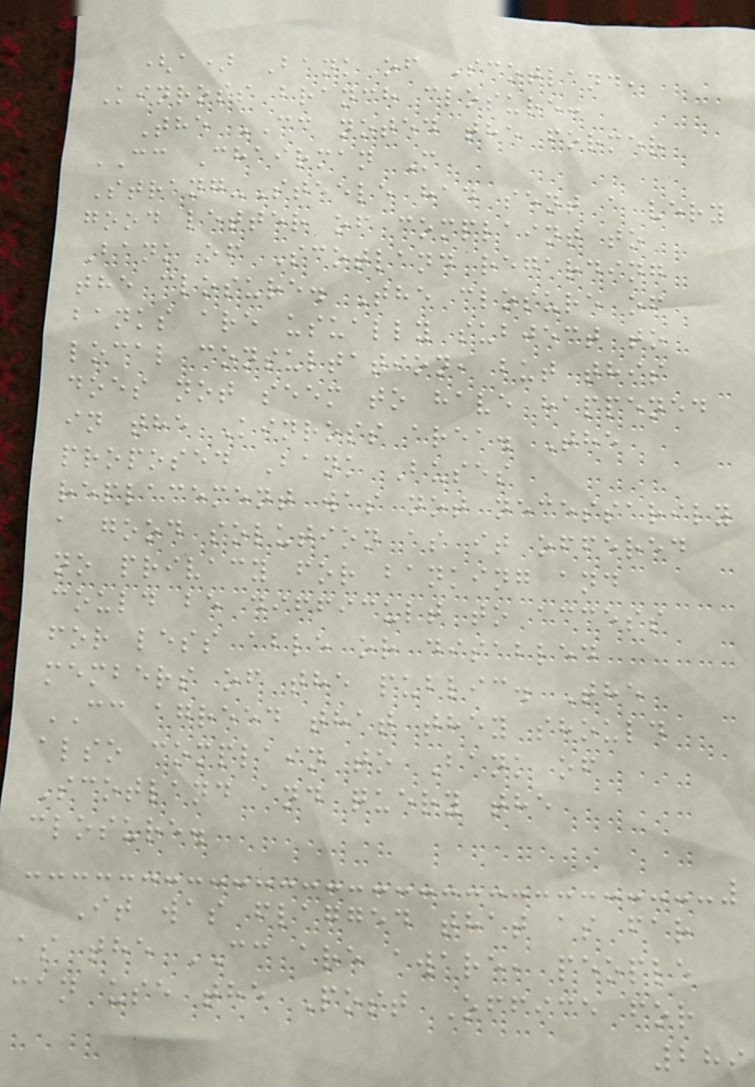(a) Bank of Scotland,
Kinross branch closure:
The CC noted the former
CC Chairman M
Strang-Steele had sent a very
good letter of complaint to
Bank of Scotland regarding
the closure. The closure of
banks are usually subject to
local consultation, but this
does not seem to have happened
in the Kinross area. The
proposed Bank Buses
replacement was not necessarily
a good solution as it offered
no privacy for banking and
could be difficult to access
for less able or disabled
members of the public. The
CC agreed that they should
also complain to Bank of
Scotland and query the
closure.
It was flagged that as far
as the CC are aware, people
can use the Post Office for
289
